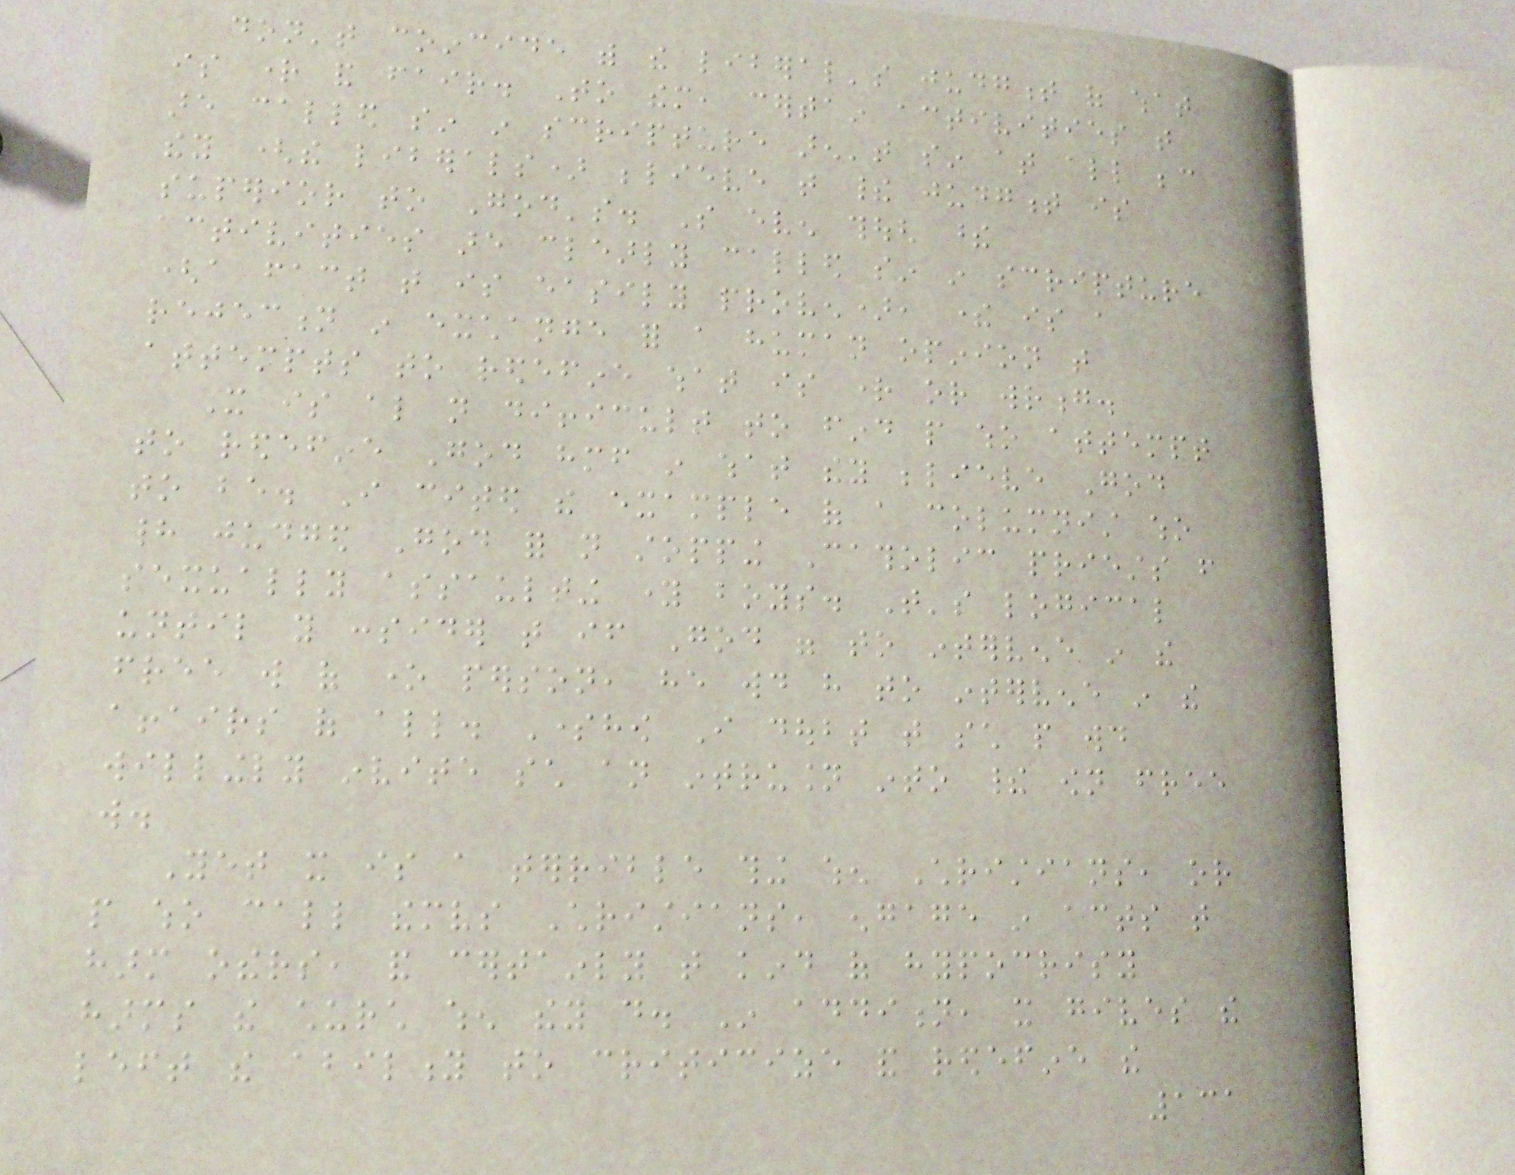don't coincide with the liberal's judgment of what
is right and fair. To them, certain activities that
are called sin in scripture aren't sin at all because
they (the liberals) believe that their judgment is
superior to God's. So even though these
activities are clearly called sin in scripture
(a fact that is easily proven), there is a
rejection in exchange for a human opinion that
attempts to redefine what is right or wrong.
It is also not difficult to find people who attempt
to redefine God himself in what they believe God
to be. I cited the example of a columnist who
had judged God for not stopping Catholic priests from
sexually assaulting young boys. That's logical
until you consider that if God were to intervene in the
free will of one person, he would have to intervene in the
affairs of all. Somehow I doubt that such people would
willingly invite such an intrusion into their own free
will.
Yet it is a terrible thing when Christians, or
people who call themselves Christians, engage in acts that
harm others, and certainly that kind of hypocrisy
harms the church when they do. In addition, it gives the
left the ability to criticize and redefine the
131
